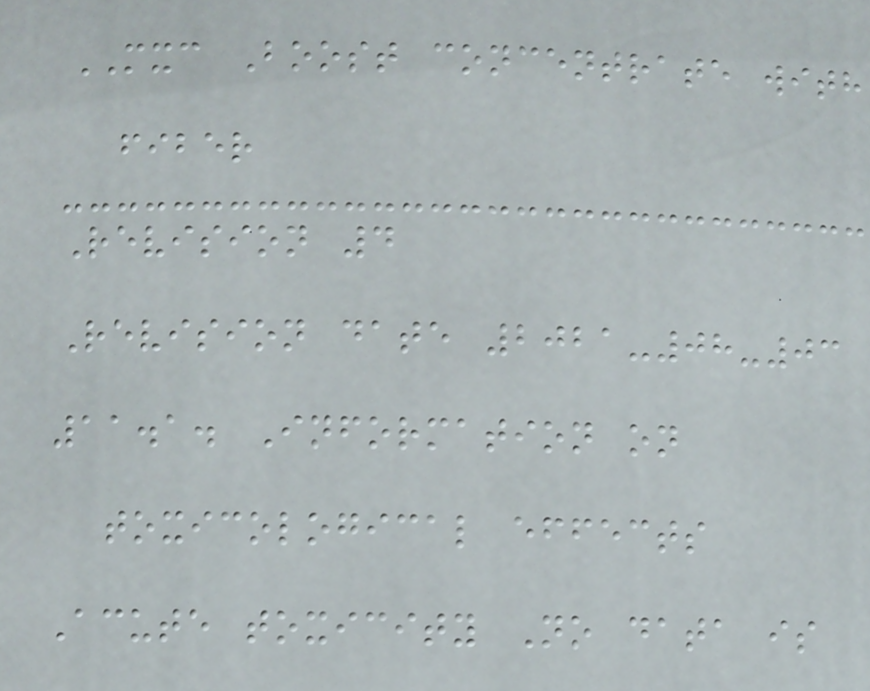MXC Boost concentrate with
fiber
Revision 4
Revision date 2021-08-03
11.1. Information on
toxicological effects
Acute toxicity No data is
